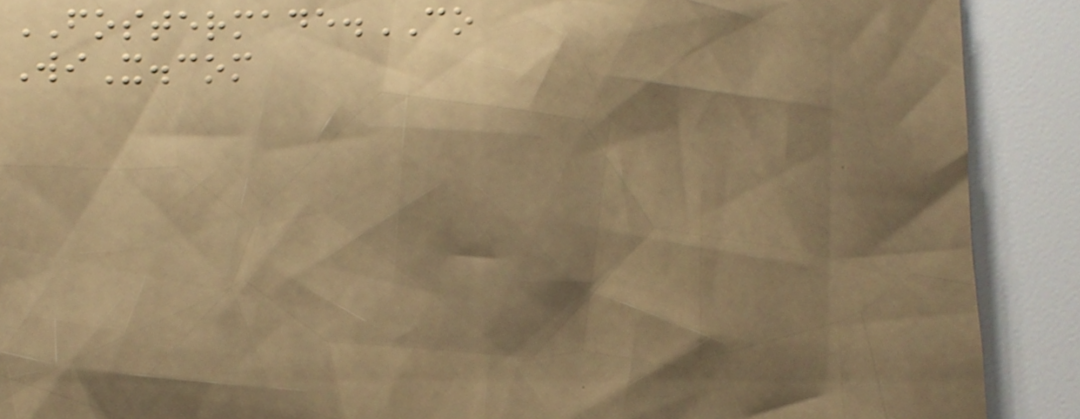FOSTERMADE.CO
WiX.com
